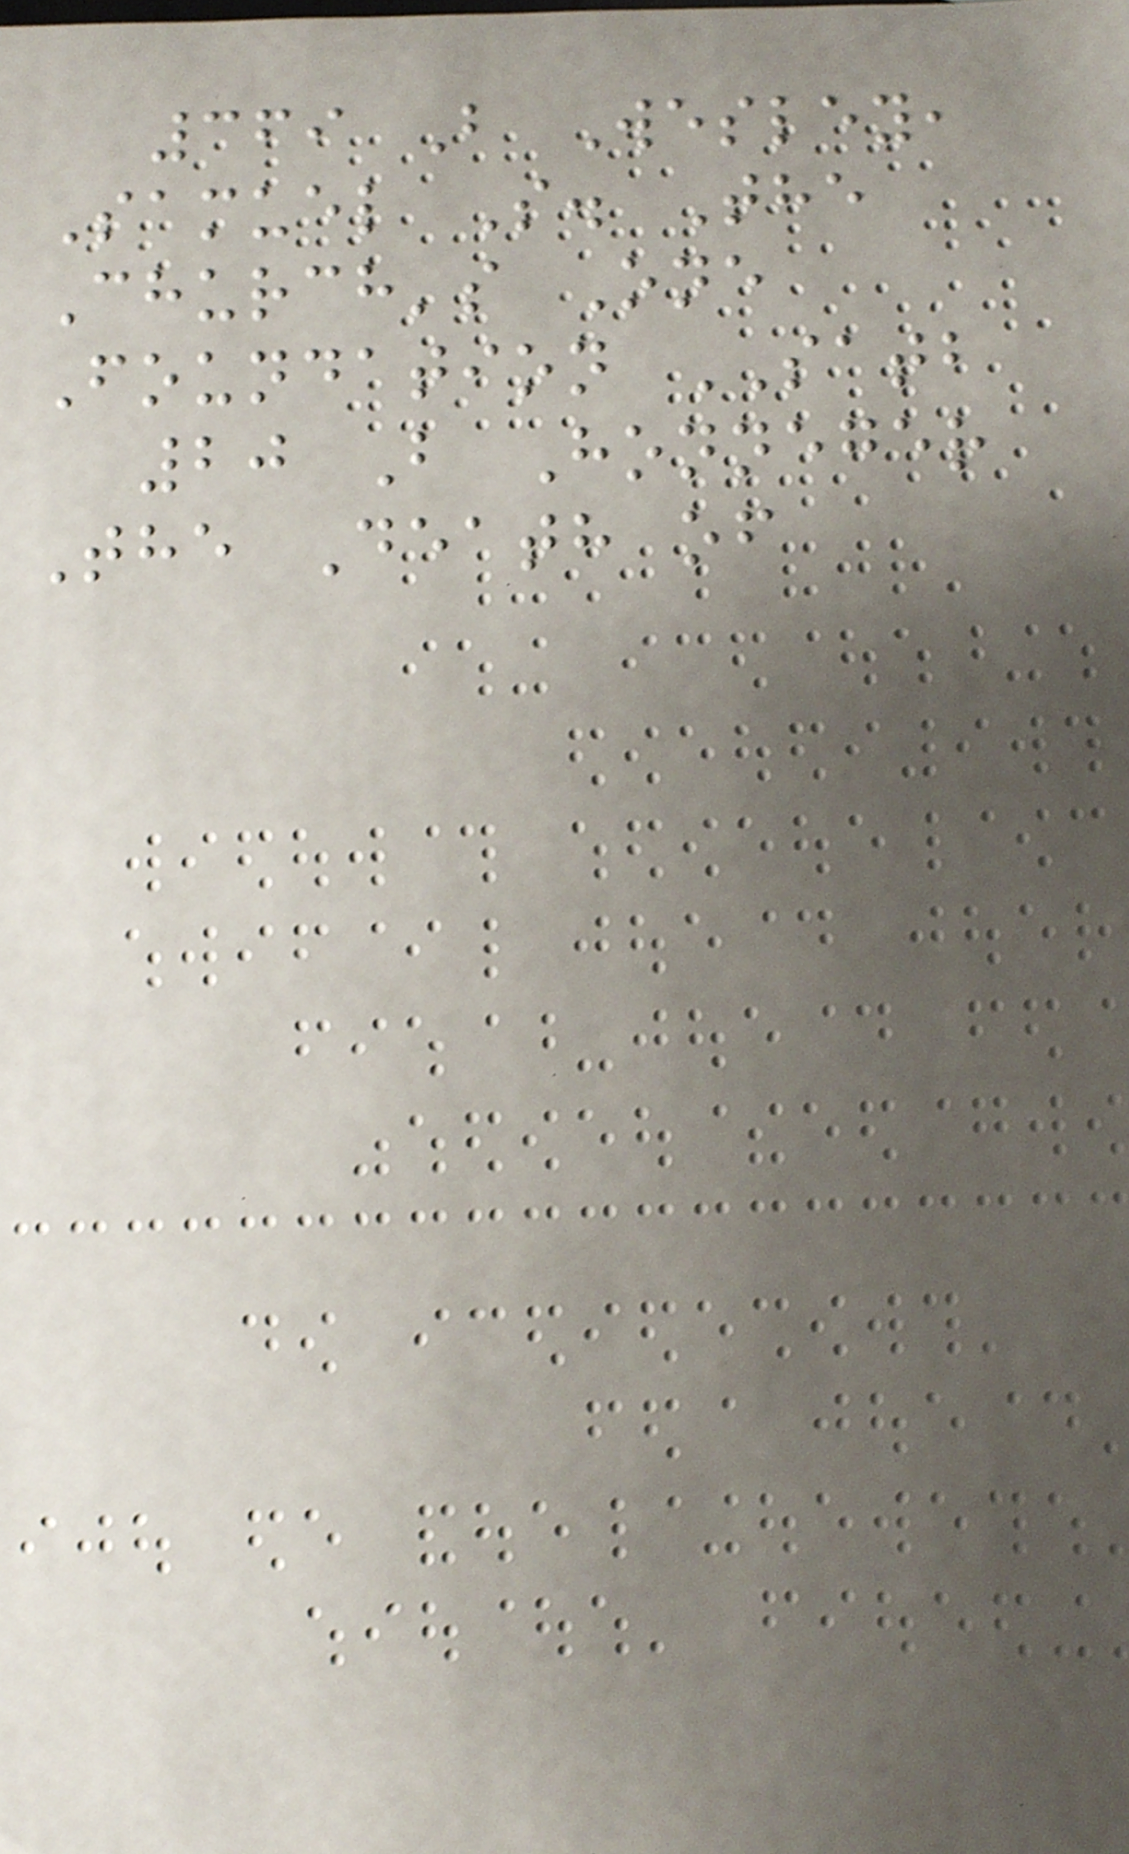369 B Wesley,
Samuel S. The
Church's One
Foundation SATB
20 B Honneger
The Death of
